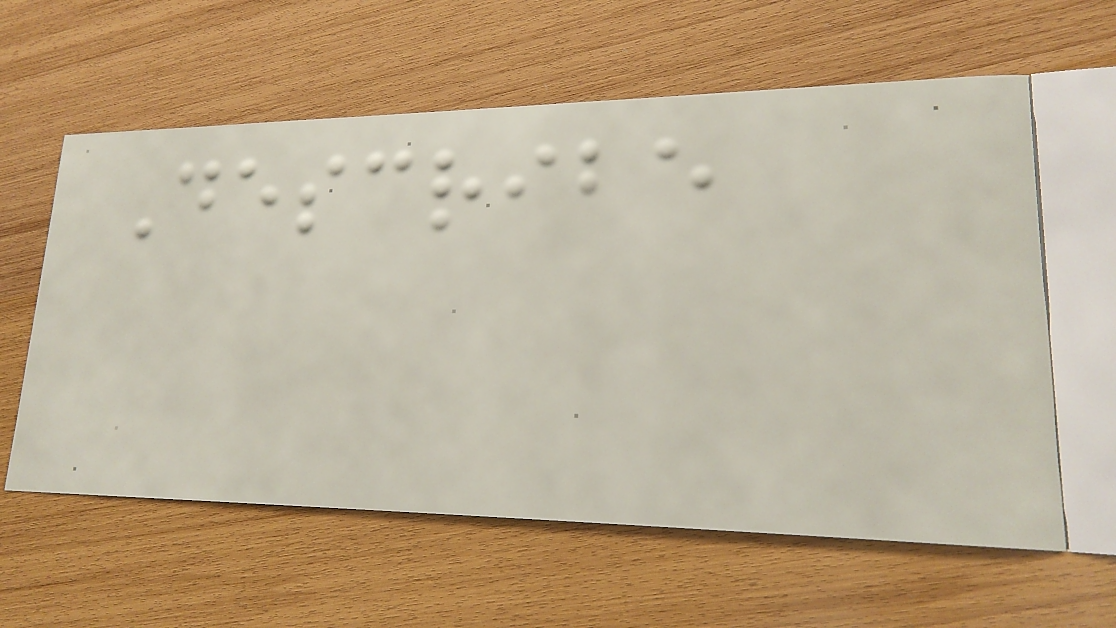Describe
